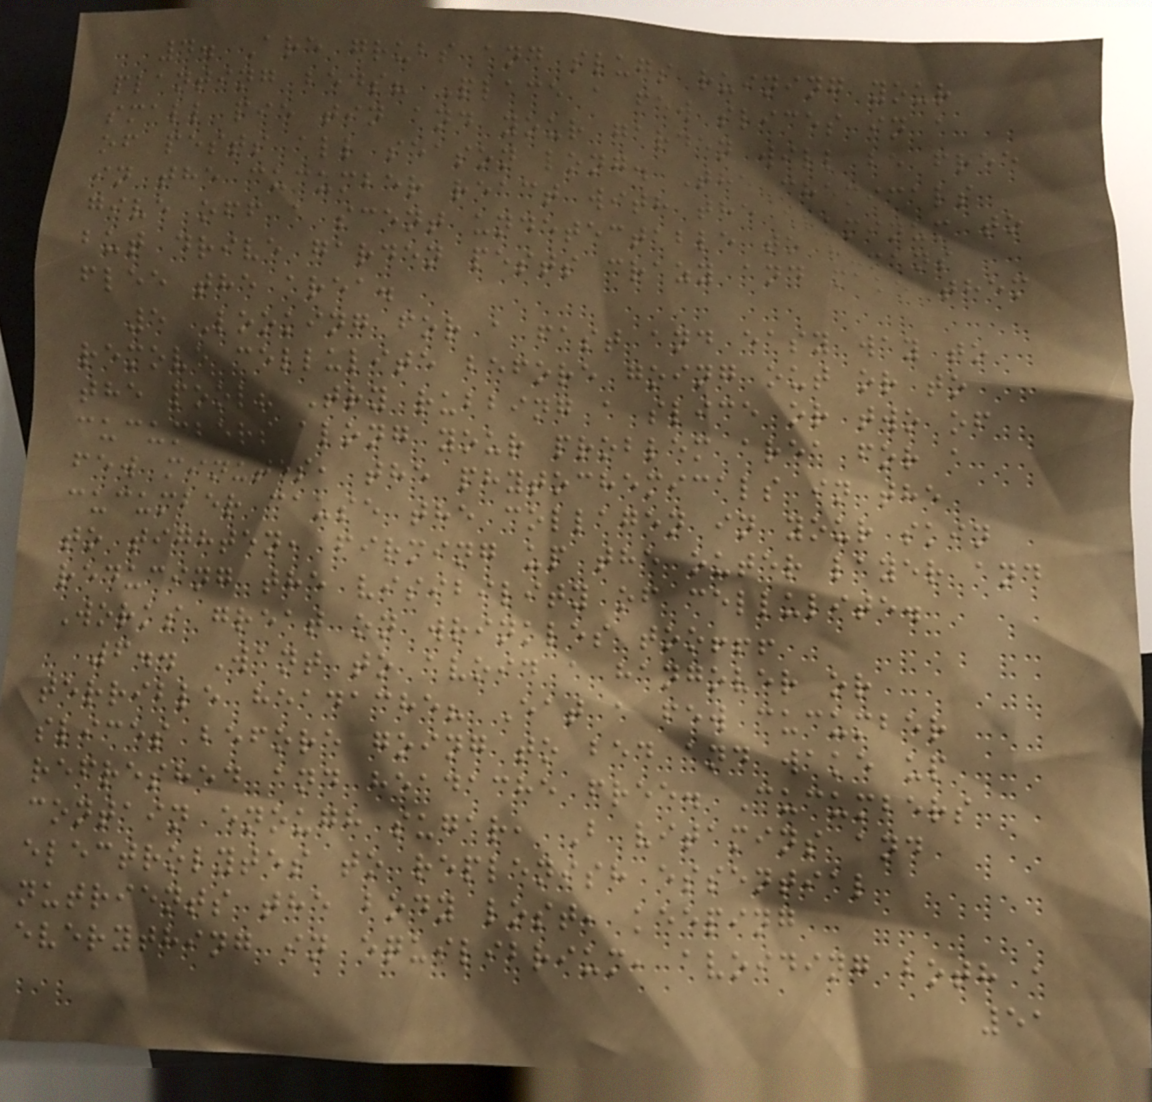4. Are grubs and slugs ruining your
planting beds? Place a few slices in a
small pie tin and your garden will be free
of pests all season long. The chemicals
in the cucumber react with the aluminum to
give off a scent undetectable to humans
but drive garden pests crazy and make them
flee the area.
5 Looking for a fast and easy way to
remove cellulite before going out or to
the pool? Try rubbing a slice or two of
cucumbers along your problem area for a
few minutes, the phytochemicals in the
cucumber cause the collagen in your skin
to tighten, firming up the outer layer and
reducing the visibility of cellulite.
Works great on wrinkles too!!!
6.. Want to avoid a hangover or
terrible headache? Eat a few cucumber
slices before going to bed and wake up
refreshed and headache free. Cucumbers
contain enough sugar, B vitamins and
electrolytes to replenish essential
nutrients the body lost, keeping
everything in equilibrium, avoiding both a
51
